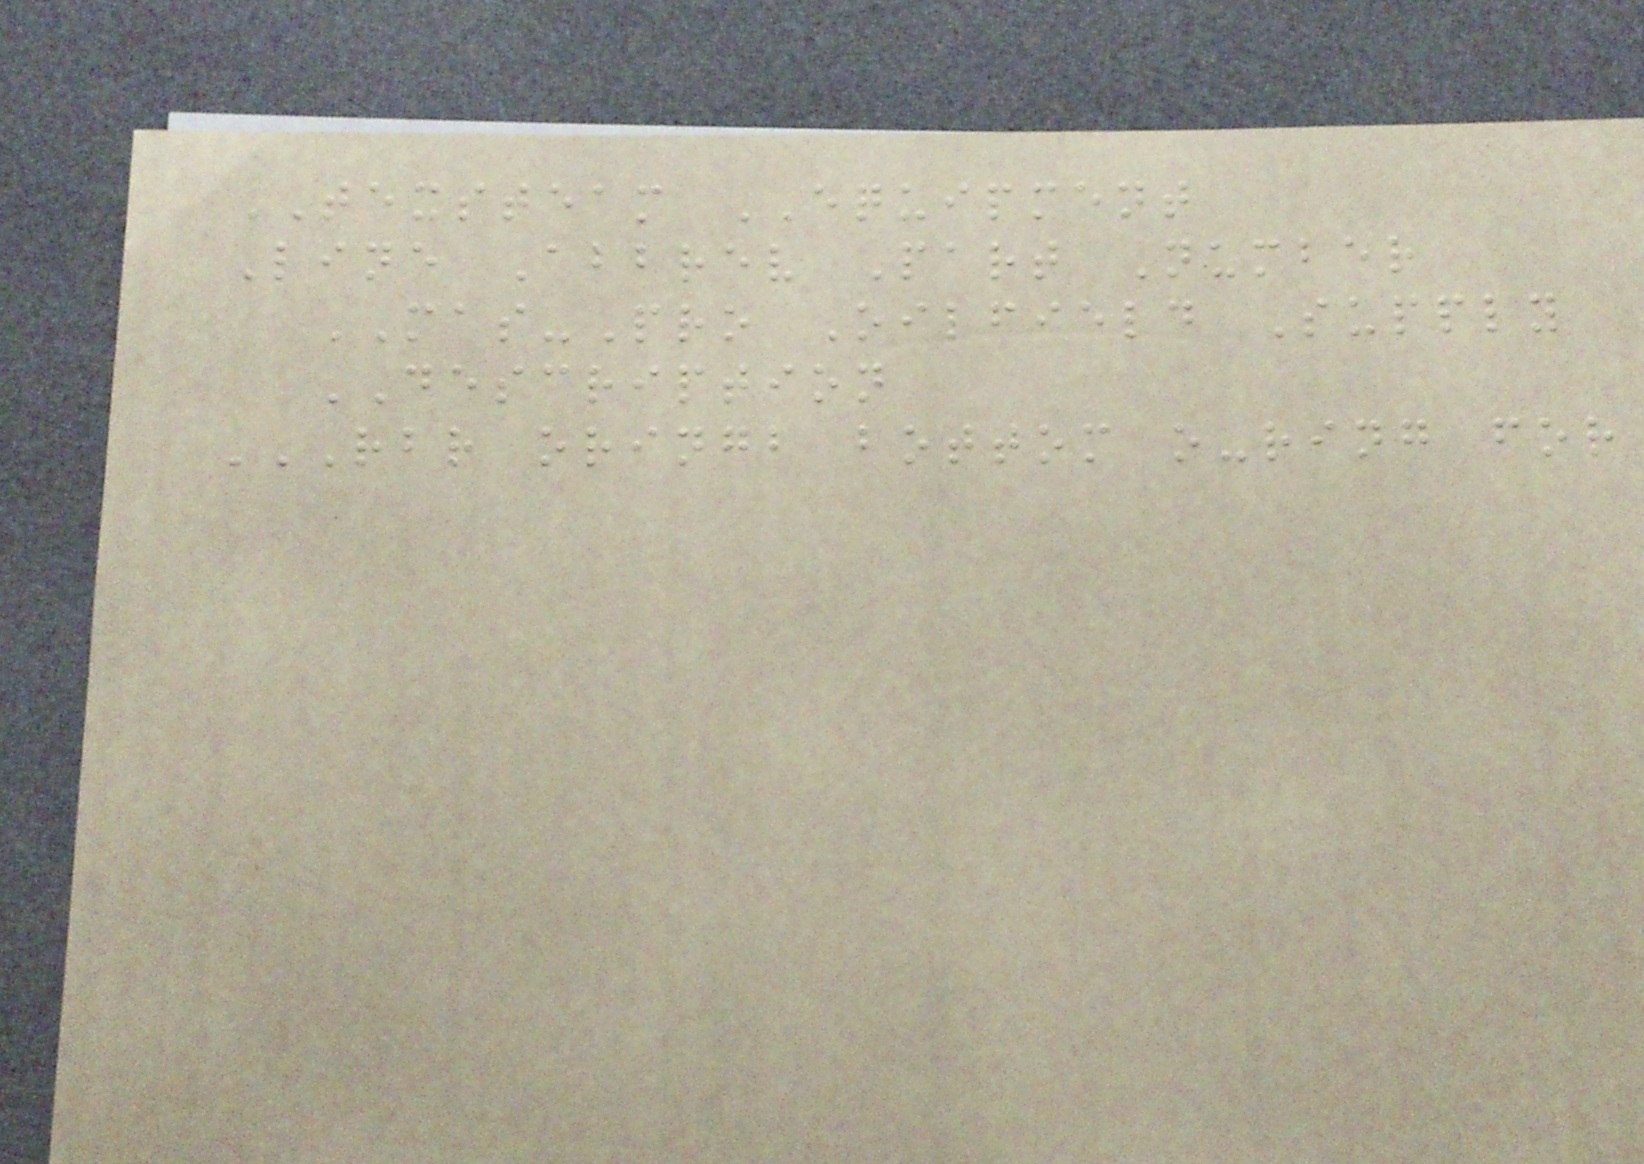TEXSTEAM EQUIPMENT
Line Abbrev Part Number
MAS-Pro Oilfield Supply
DESCRIPTION
RBR ORINGB BOTTOM O-RING FOR
